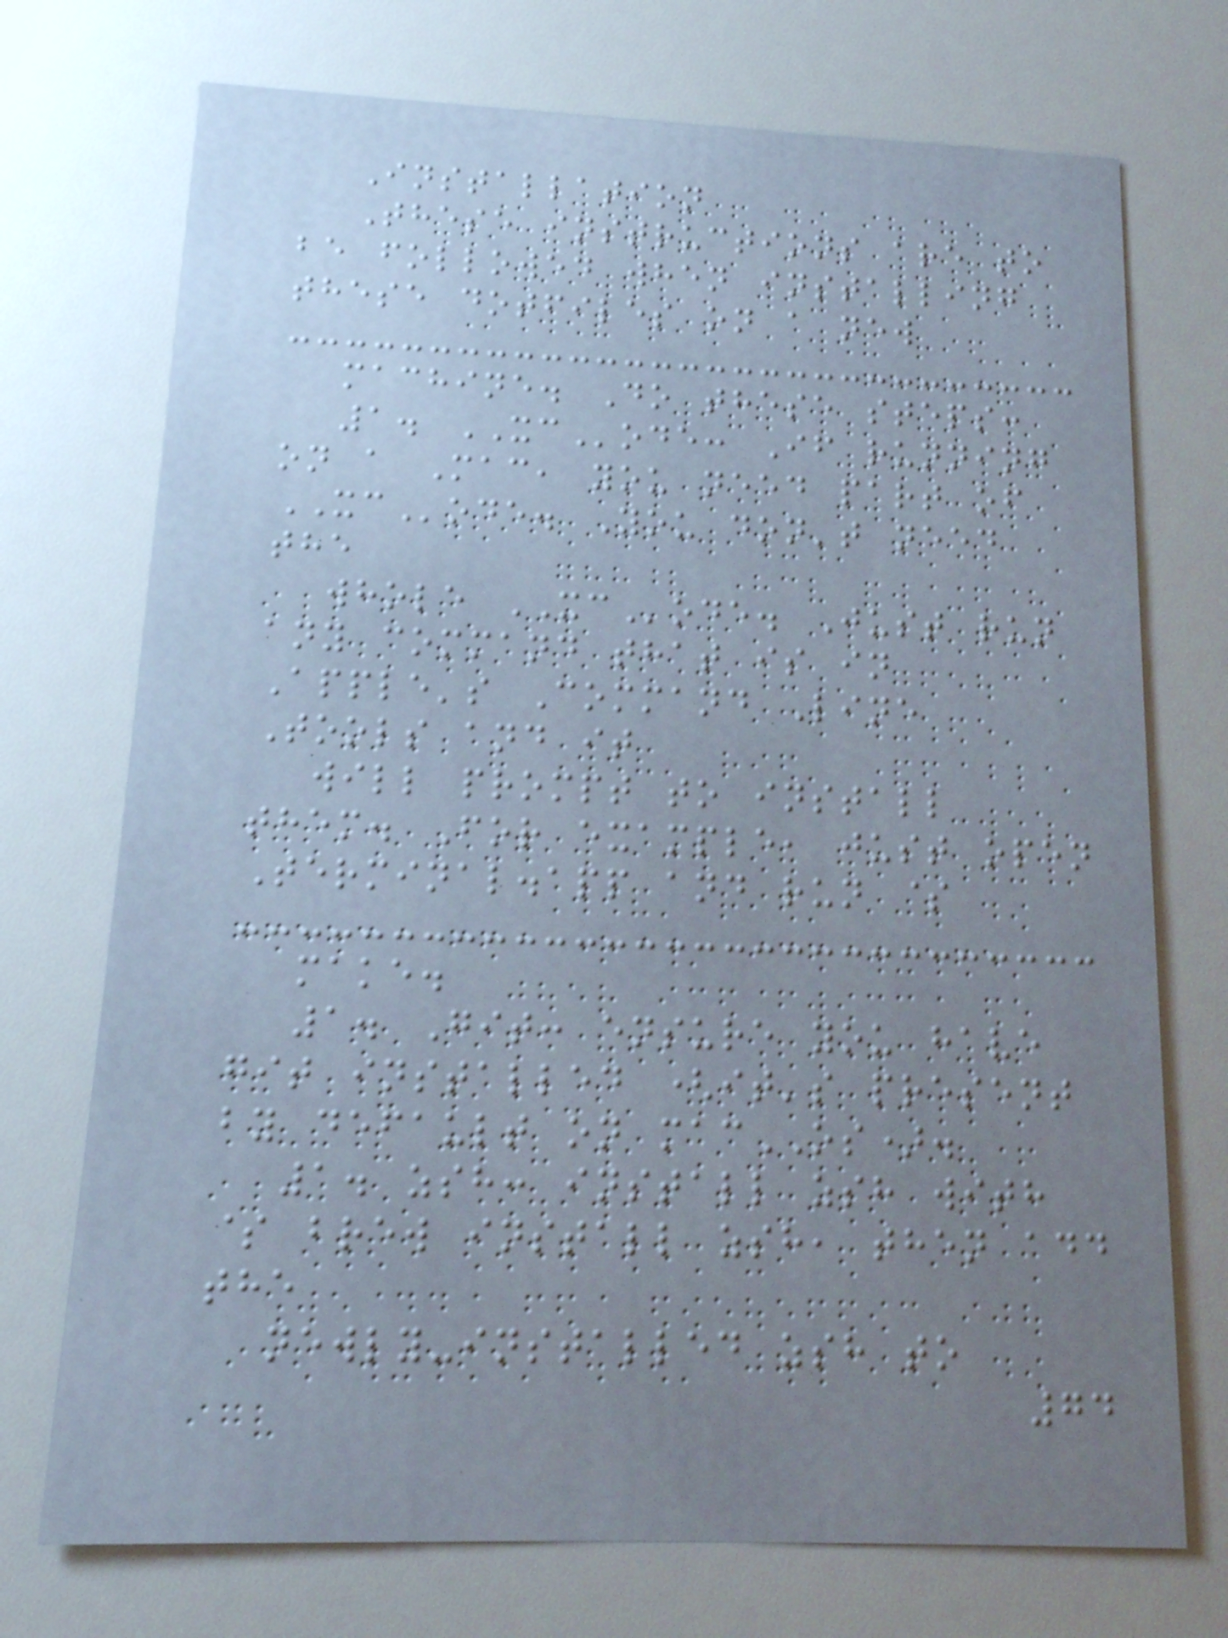Installation
These instructions are to
be followed when installing
these dotfiles on a new
machine. Do these steps:
1. XCode: If running
on a Mac, you need part of
XCode. You don't need
the
whole XCode. Just run
any command that is in
Apple's Command Line
Tools and it
will prompt to install
them. For example, just open
Terminal.app and run $
make.
1. Git: ensure you have
git installed (it's present
by default on macOS).
1. zsh: install zsh with
$ brew install zsh, then add
the
newly-installed zsh to
74
